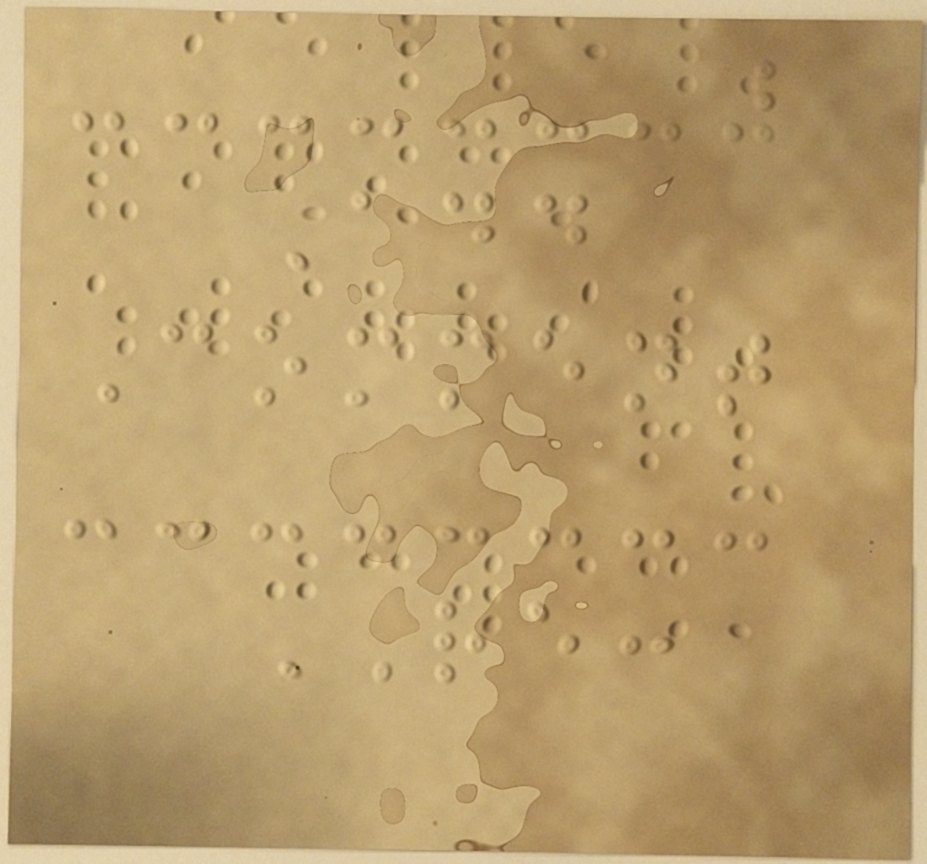Add
Comment
RE:
